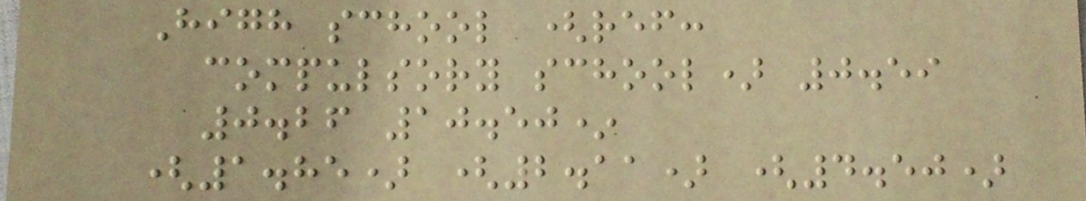High school (ref:
compulsory school) 0.59
0.26 10.50*
(1.85) (2.11) (4.50)
